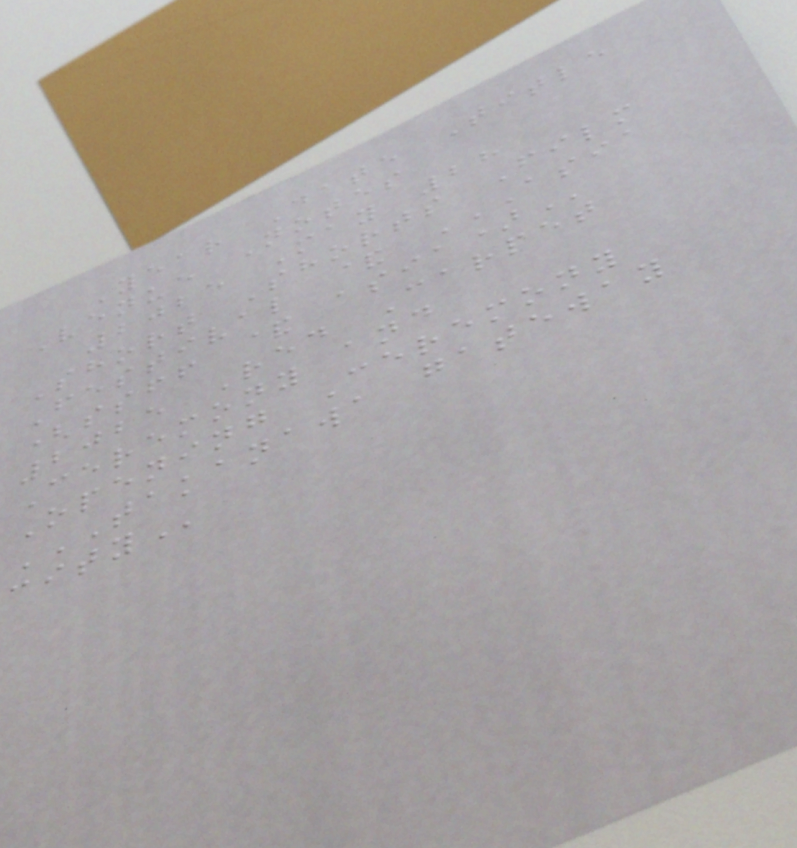Year Date Title
Venue Notes
2025 May 28
Short Shorts Film
Festival & ASIA
(SSFF & ASIA)
2025 Red Carpet
Ceremony and
Opening Ceremony
TAKANAWA GATEWAY
CITY
